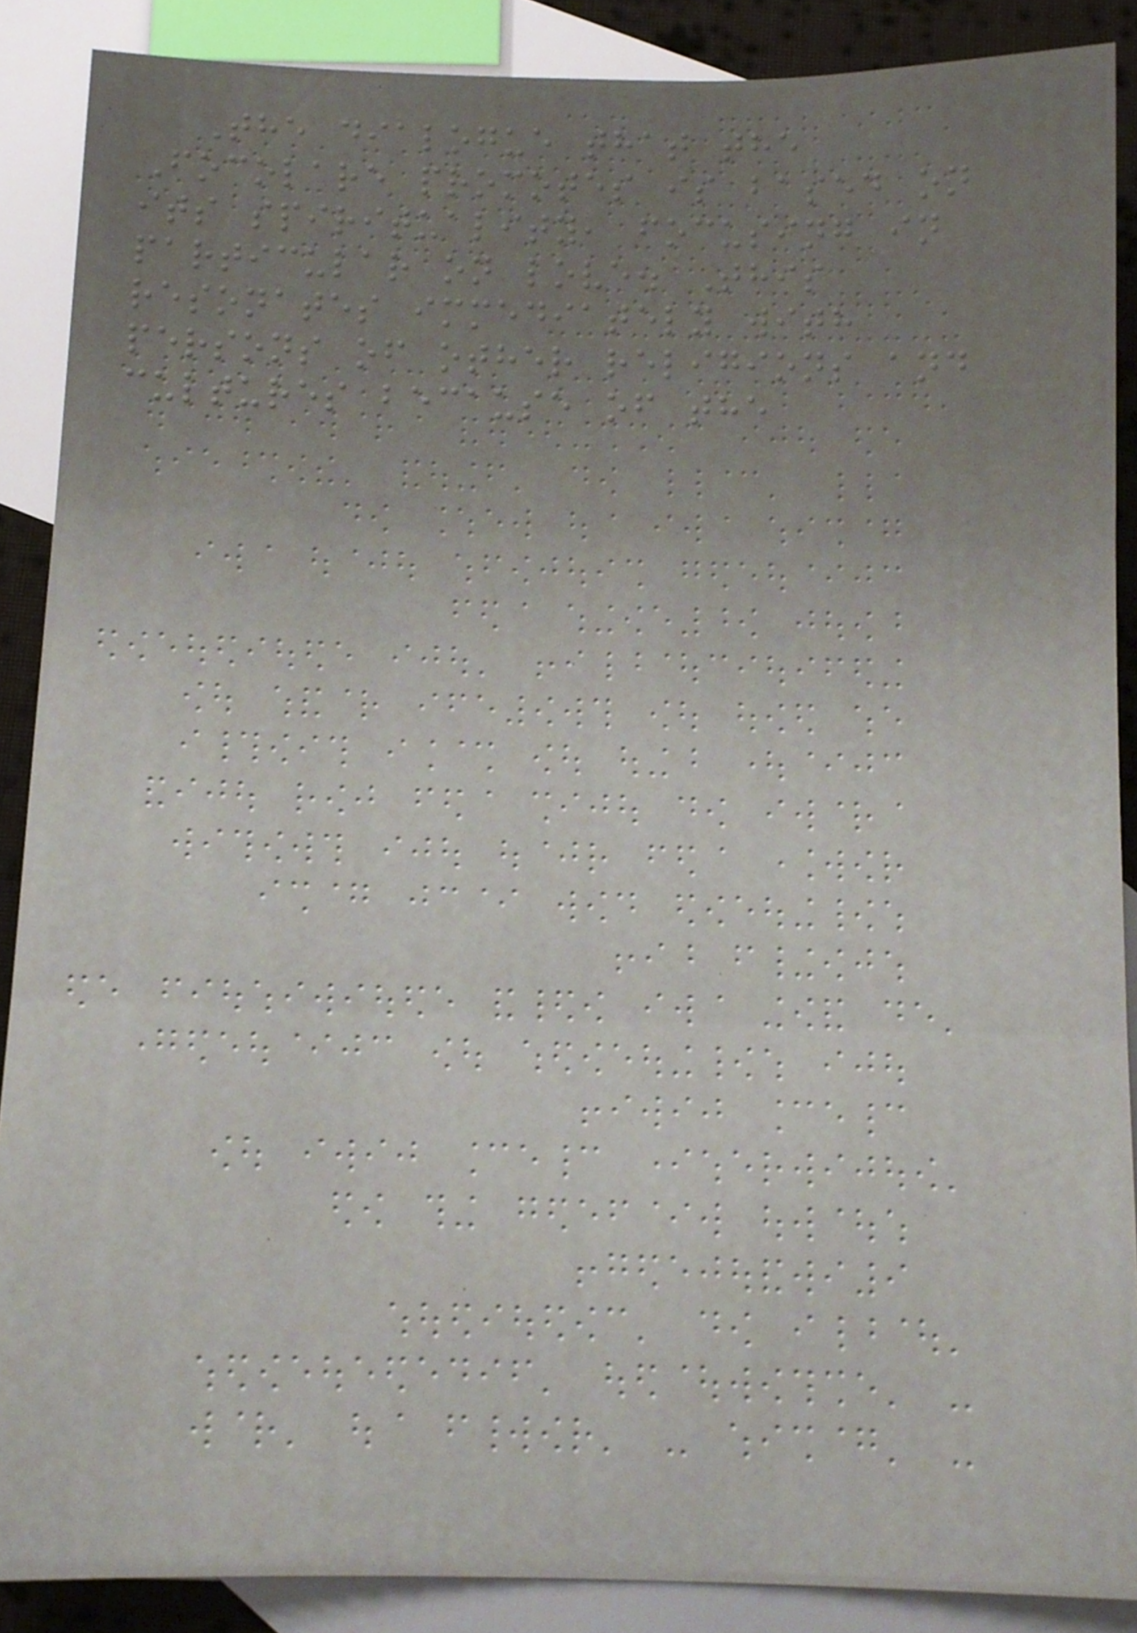The dialogue that the
Focolare promotes is based on
its spirituality, focusing in
particular on love. This
resonates immediately with
persons of other religions and
cultures because of the
